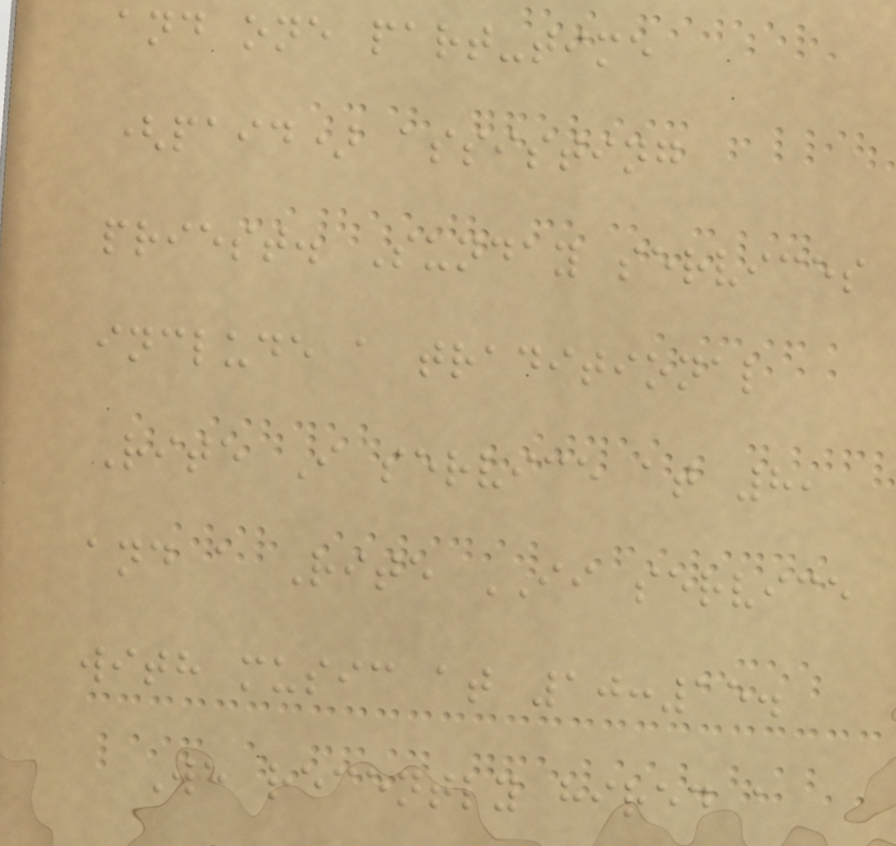and one part-time
(paid) assisting
priest. Sunday services
include a traditional
Rite I service at 8,
and a Rite II service
with music at 10:15.
We recently hired a
